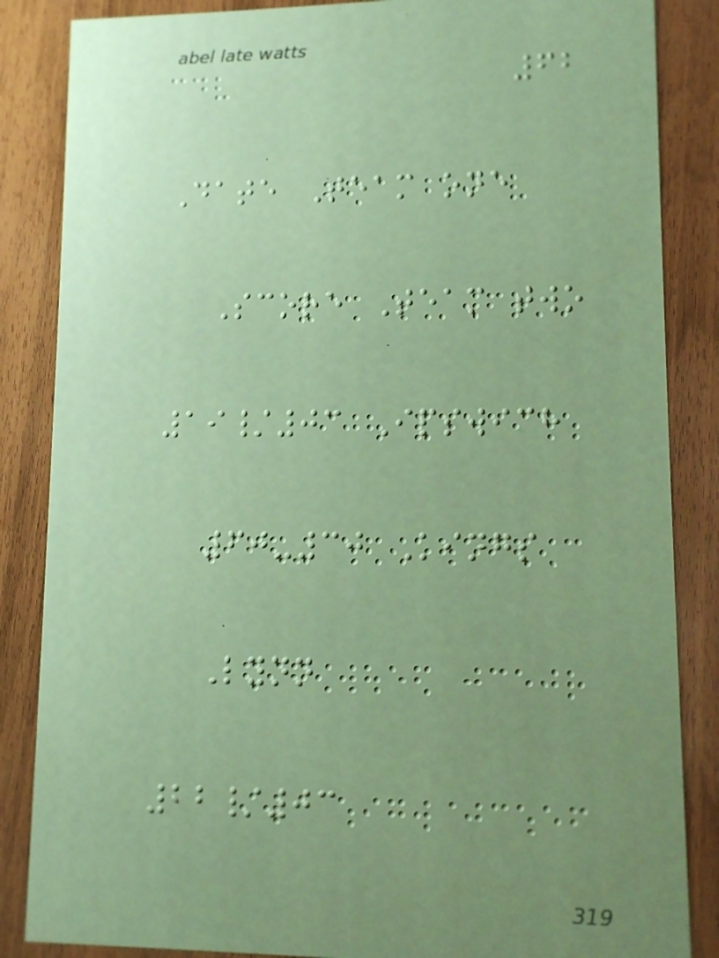62
Date Team one
Score Team two
19/03 Ipswich
60-30 Kings
Lynn
22/03
